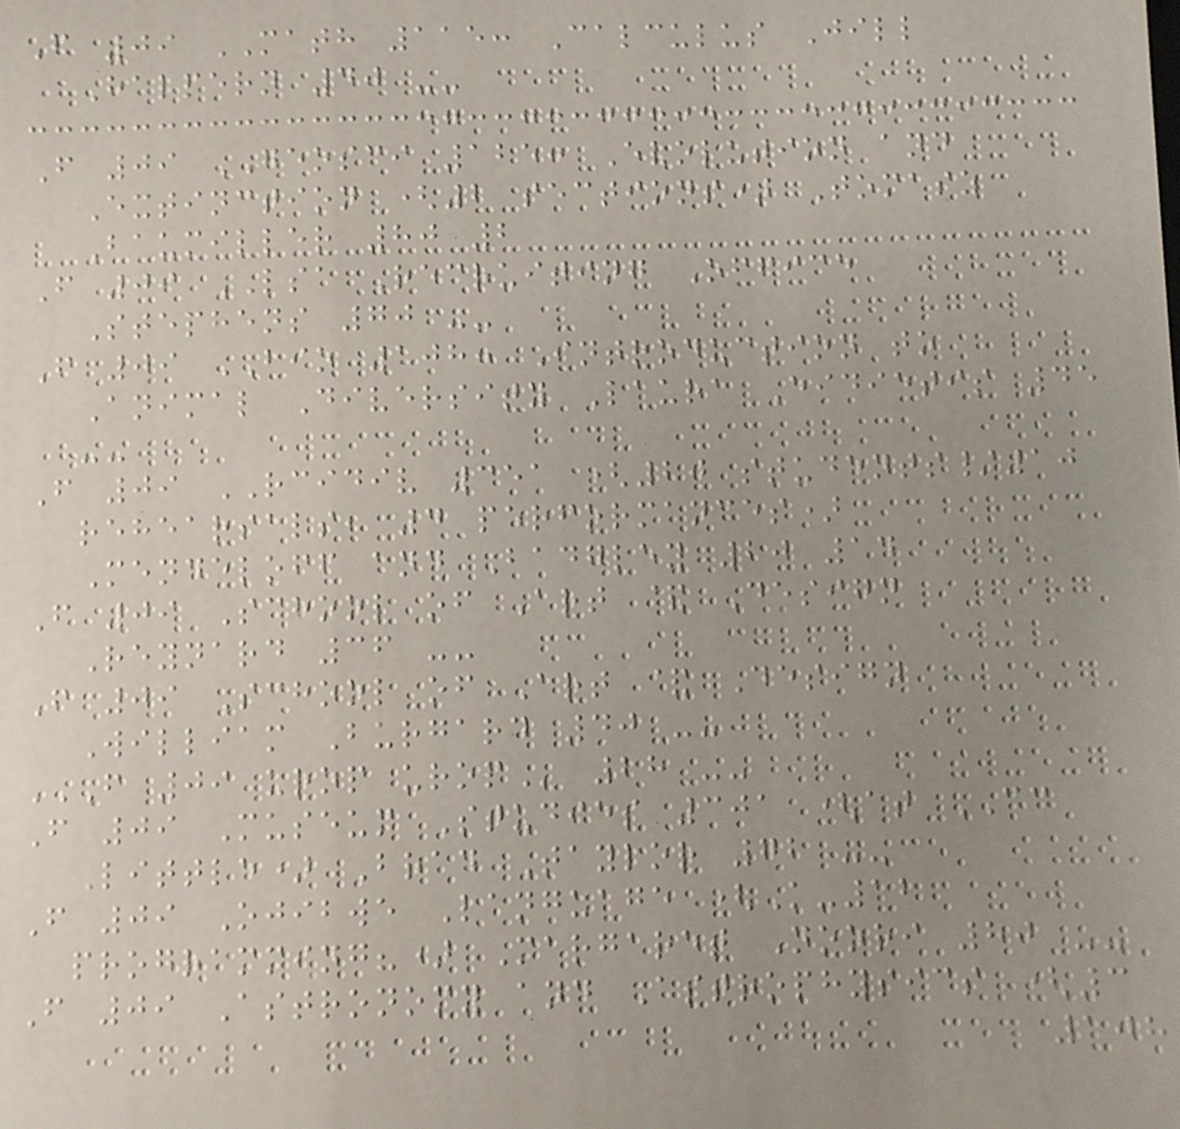F 09 MATH 115: Calculus Jill
Halpern 40 --
F 09 GEOSCI 125: Evolution and
Extinction (2 sections) Tomasz
Baumiller 80 2
F 09 LSA Recruiting Office
Stephens 70 --
F 09 BIO 108: Introduction to
Animal Diversity Laura Eidietis 45
--
F 09 RCIDIV 351 (20 students/10
rehearsals, 4 performances)
Mendeloff and Badgley 20 14
F 09 School of Art & Design
Reynard 36 --
F 09 School of Art & Design
William Burgard 40 --
F 09 UROP UROP 28 --
F 09 Museum Studies 301 (at CC
Little) Brad Taylor 72 --
F 09 Ojibwe Language (K-12
programming?) Margaret Noori 80 --
F 09 Astronomy and Astrophysics (3
108
